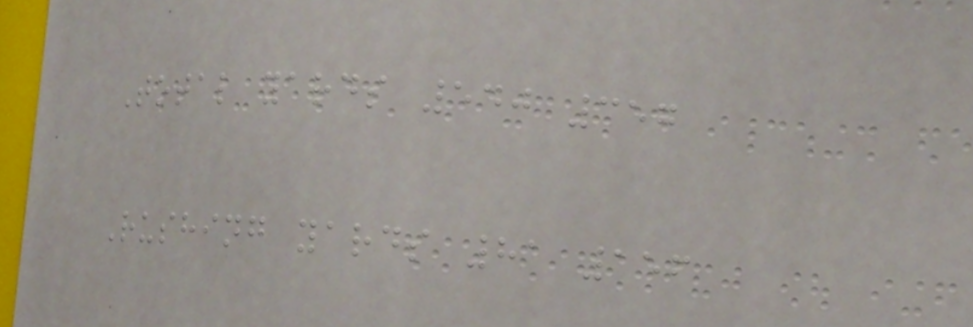Total yards 540 357
Rushing yards 81 156
